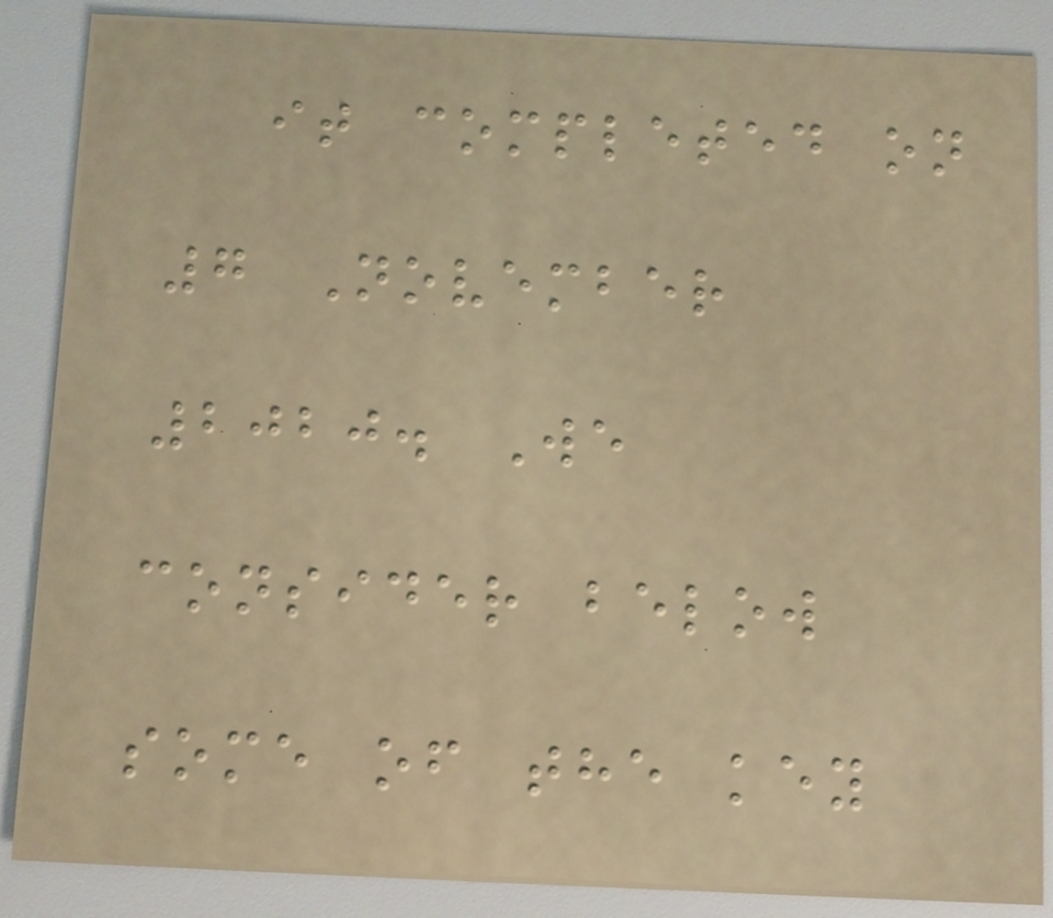it completed on
7 November
2020. We
consider below
some of the key
